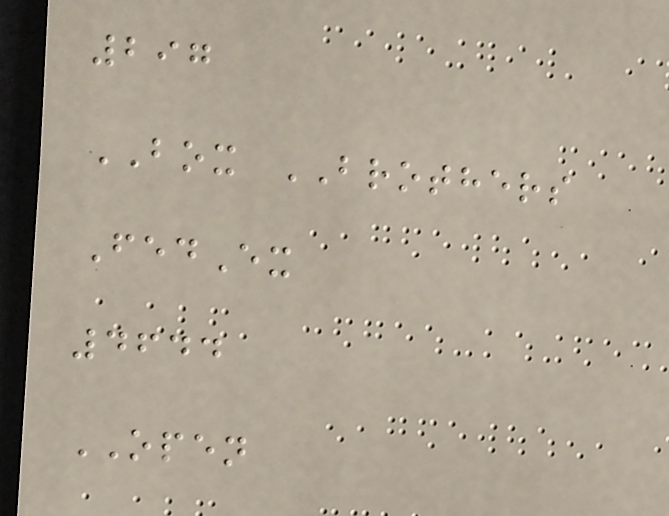297
BOX BROTHERS
FedEx
4644
OPEN
